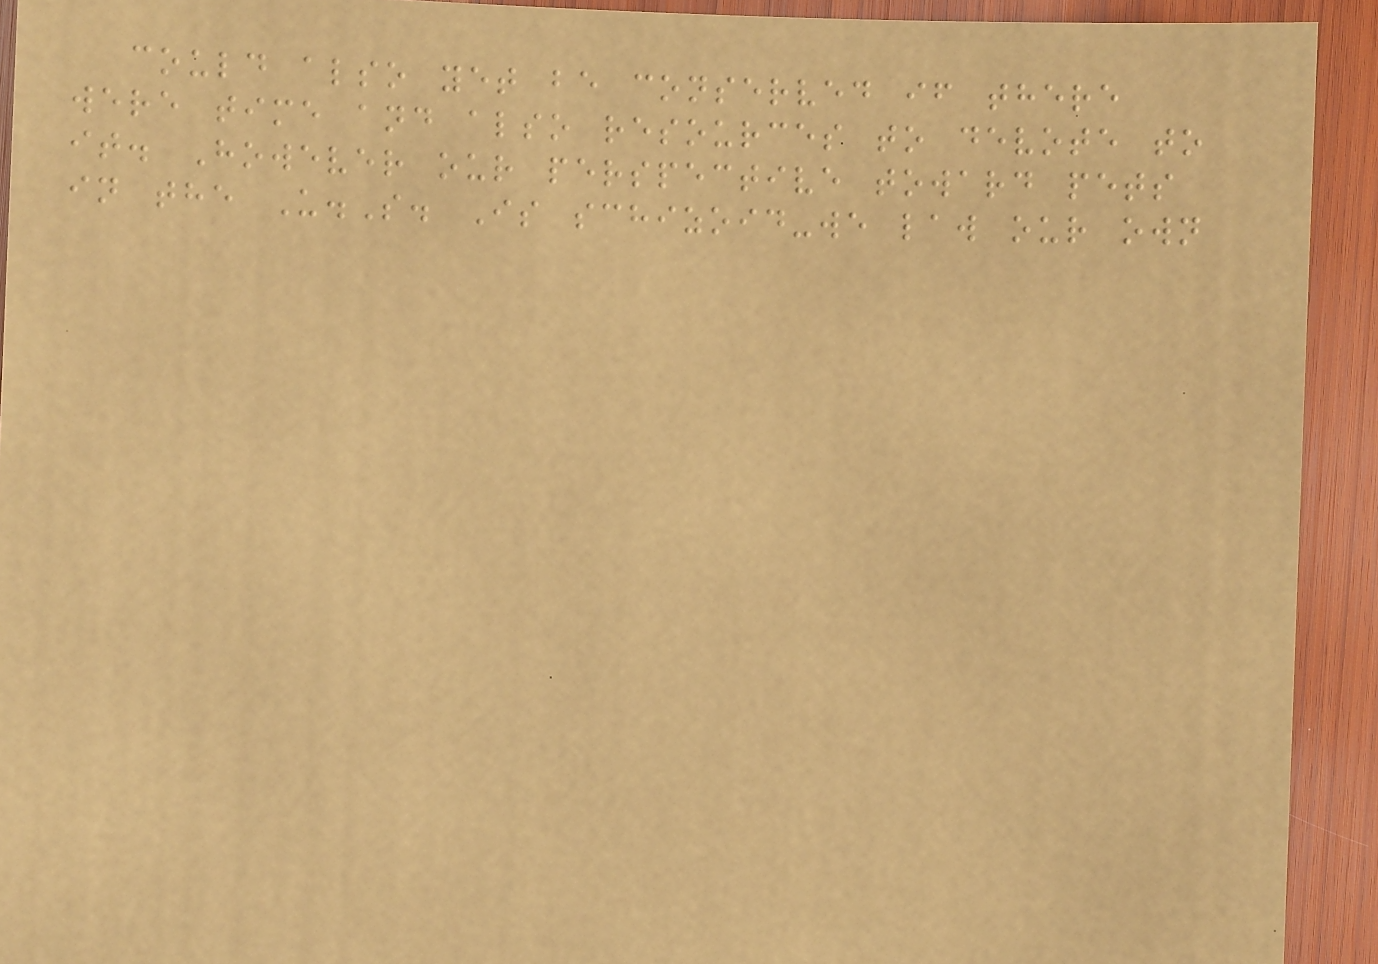could also yet be conserved if there
were time and also resources to devote to
it. However our perspective toward pets
in the U.S. Is schizoid-we law our own
